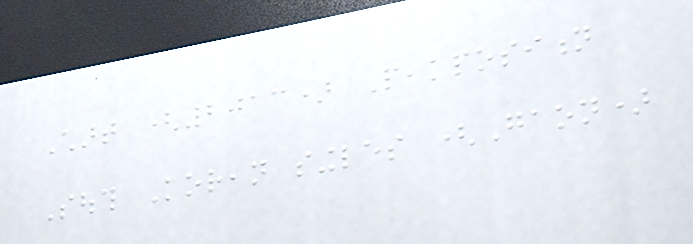Chart (2013) Peakposition
South Korean singles (Gaon)
